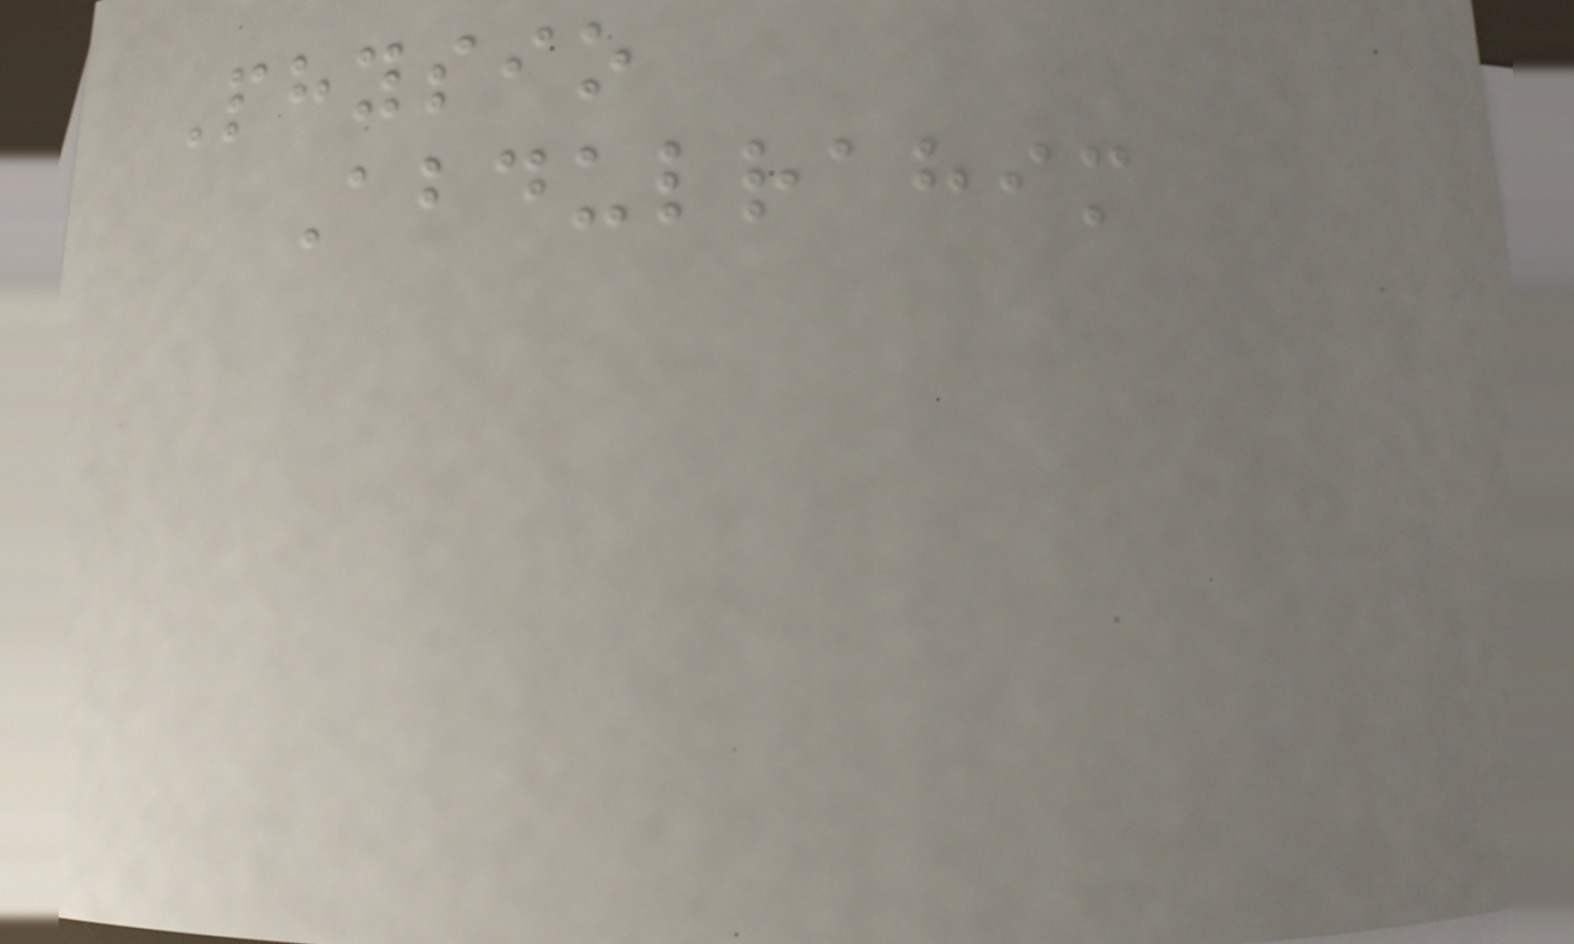Physio
Abdulrahim
